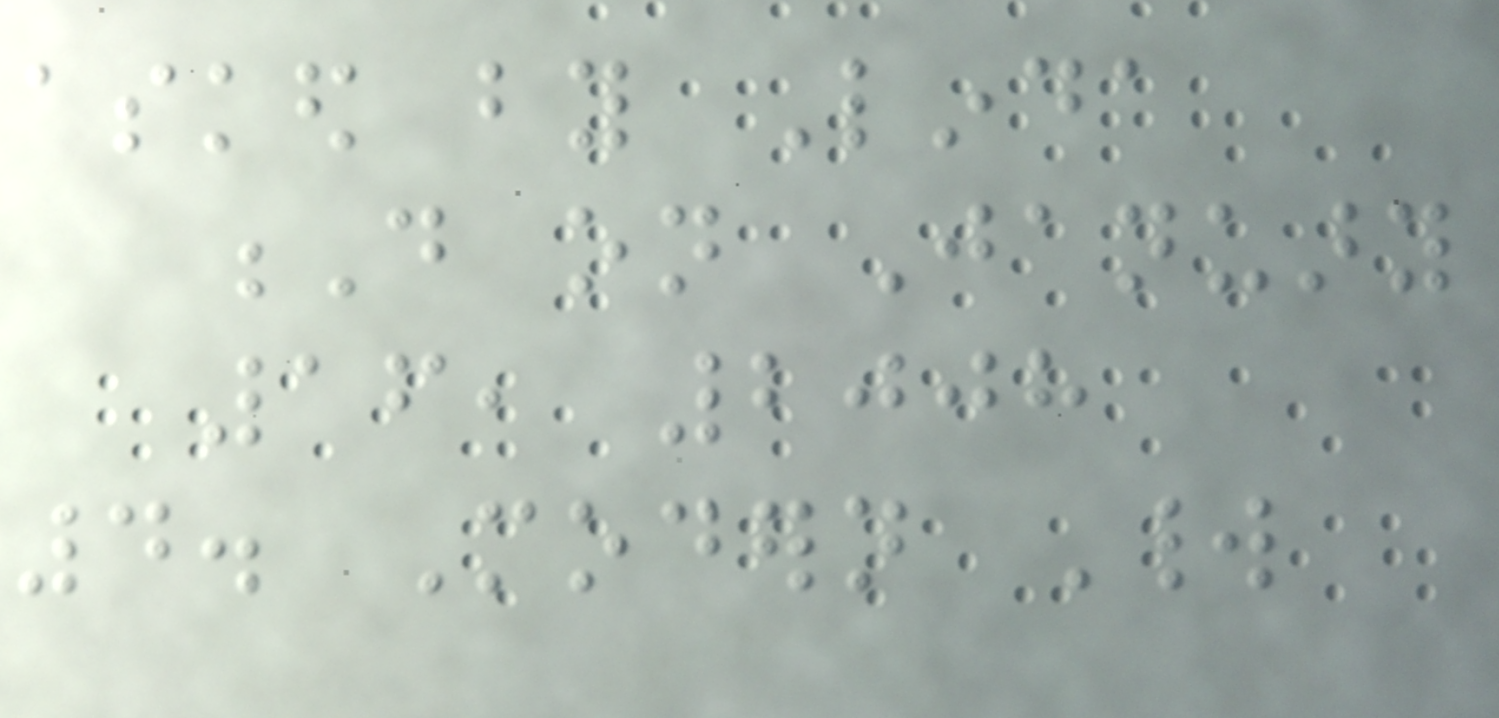asked by Linda
D on January
16, 2008
4. Modern World
